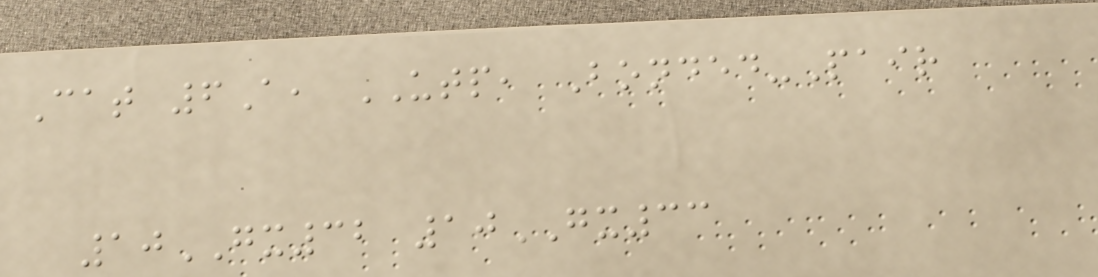Cat 6A, UTP, Bonded-Pair
10GX32 10GX33
